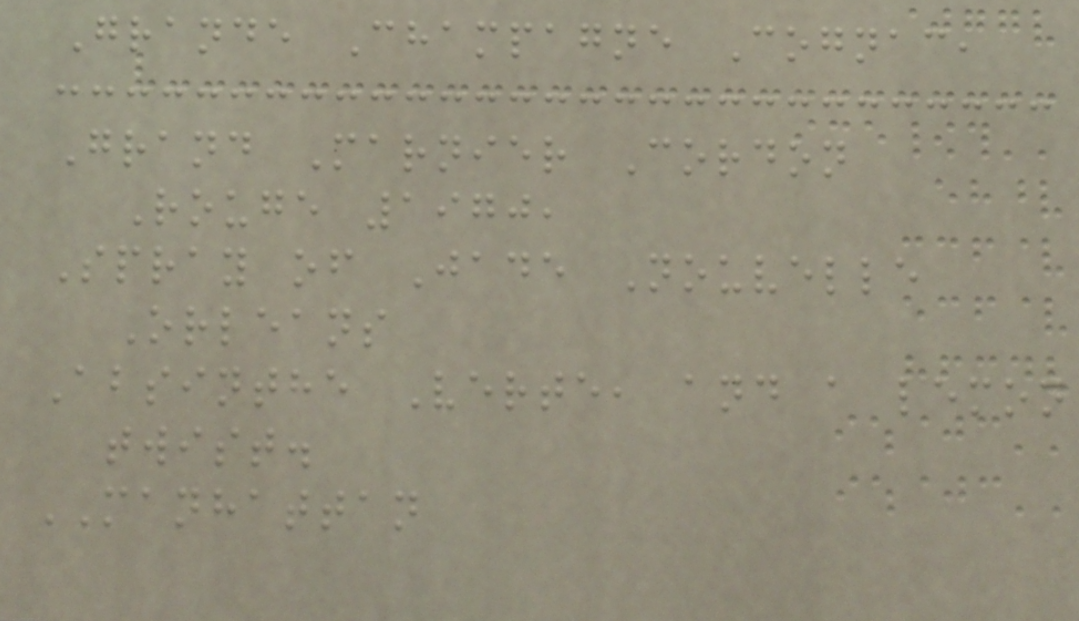Grande Champagne Cognac,
Grand Marnier Cordon
Rouge 1970,
Spray of Jade Nouvelle
Orleans
Absinthe Verte, and a lemon
twist.
MANHATTAN
